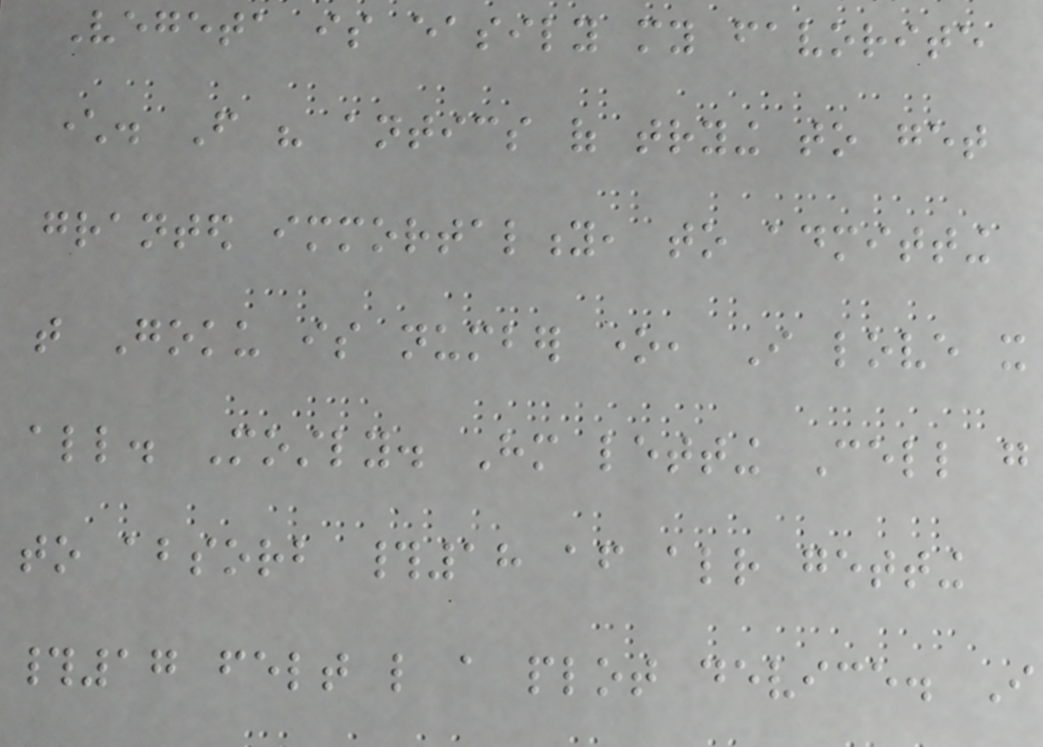Vegeta is easily my favorite
character. From his antics of trying to get
granted immortality, to admitting
that Goku is number one, I love it
all. Mostly. Him letting Cell go
to absorb #18 after already getting
#17 felt like a plot device. I
